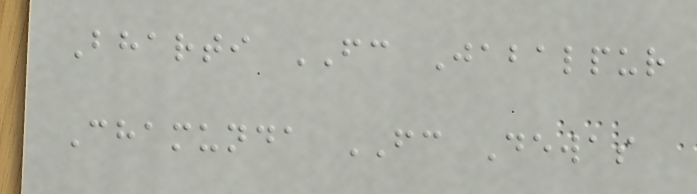Bharti FC Jabalpur
Chamunda FC Dewas
